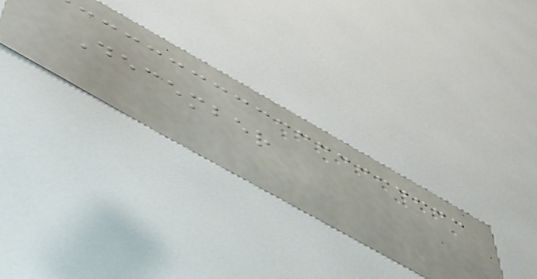December
